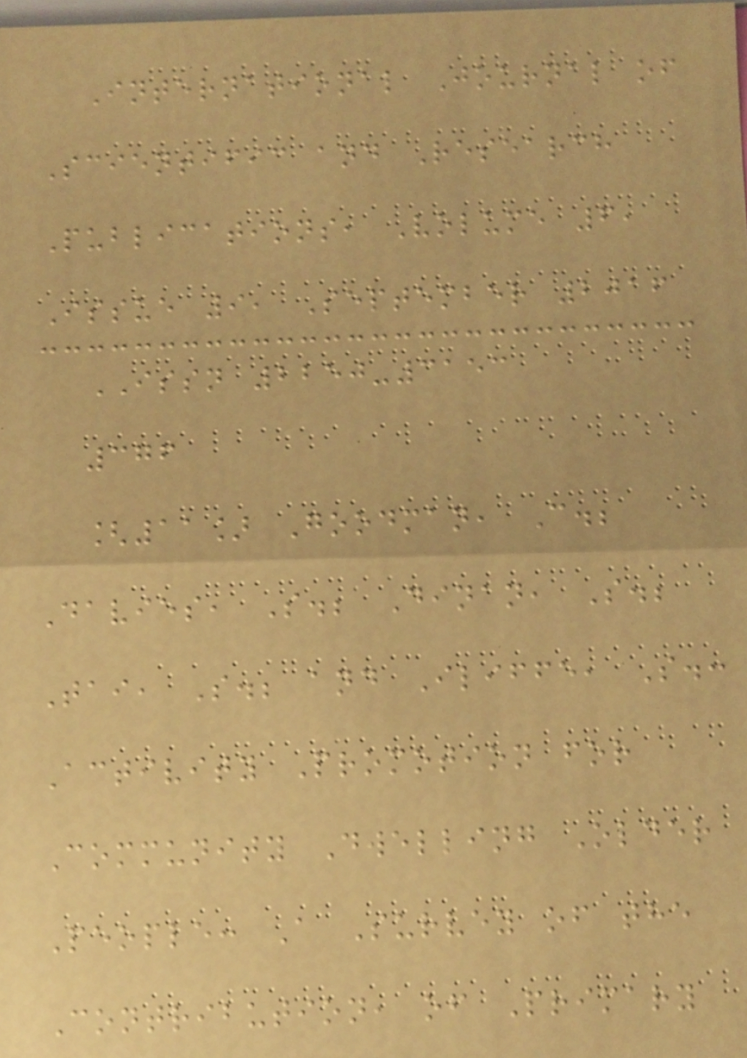International Journal of
Scientific and Research
Publications, Volume 6,
Issue 9, September 2016
ISSN 2250-3153
376
[11] Goodman, C.;
Davies, S.; Dinan, S.;
Tai, S.; and Iliffe, S.:
Activity Promotion for
Community Dwelling Older
People: A Survey of the
Contribution, of Primary
